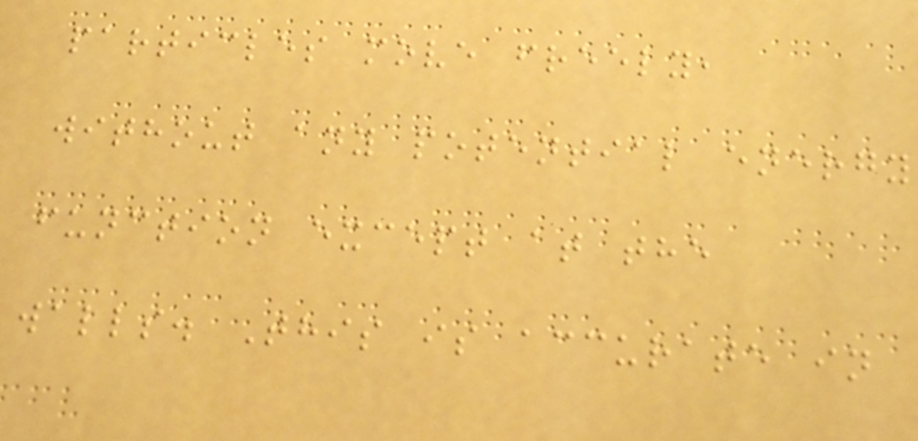particles move freely,
without any potential energy
function except at the
walls. This is accurate in
